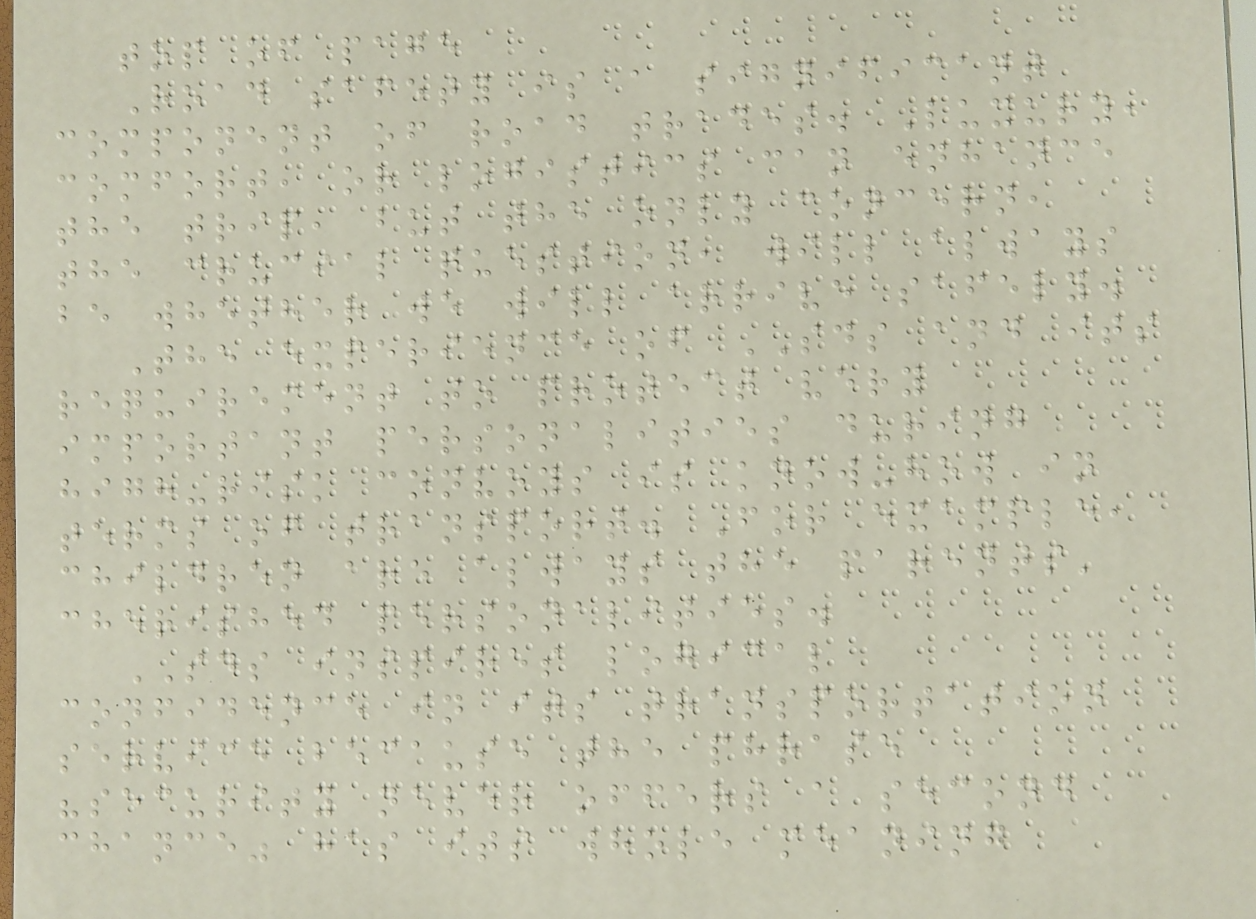top of page
Road safety is a significant
component of road trades. Luxury,
comfort, or logistics can enhance
the trip, but the only concern,
the crucial question, will always
be whether we will arrive safely.
The experience of SDS and its
requirement to protect very
important personalities during
high-risk convoys is know-how in
terms of transport. For example,
children are always the parents'
cherished personalities.
SDS inspires logical
confidence in its transportation
service because the phrase
"security never offers a second
chance" has its whole meaning
